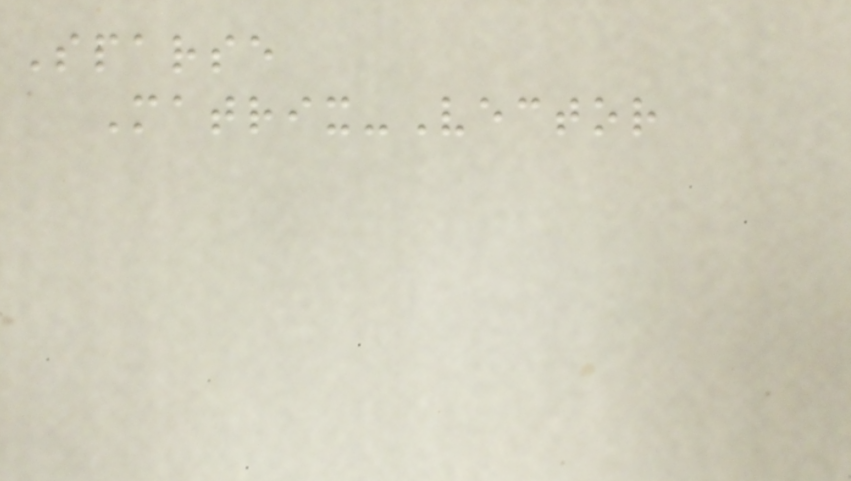Sparse
Matrix-Vector
